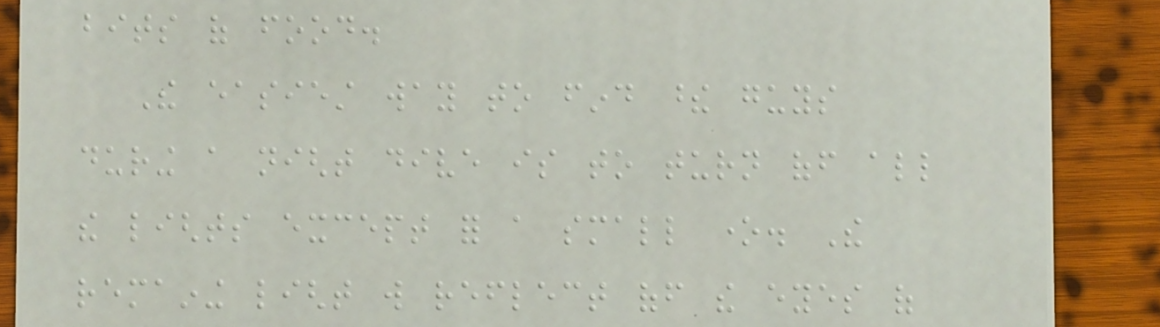bits of food.
The easiest way to find these guys
during a night dive is to turn off all
the lights except for a small one. The
remaining light will reflect off the eyes of
